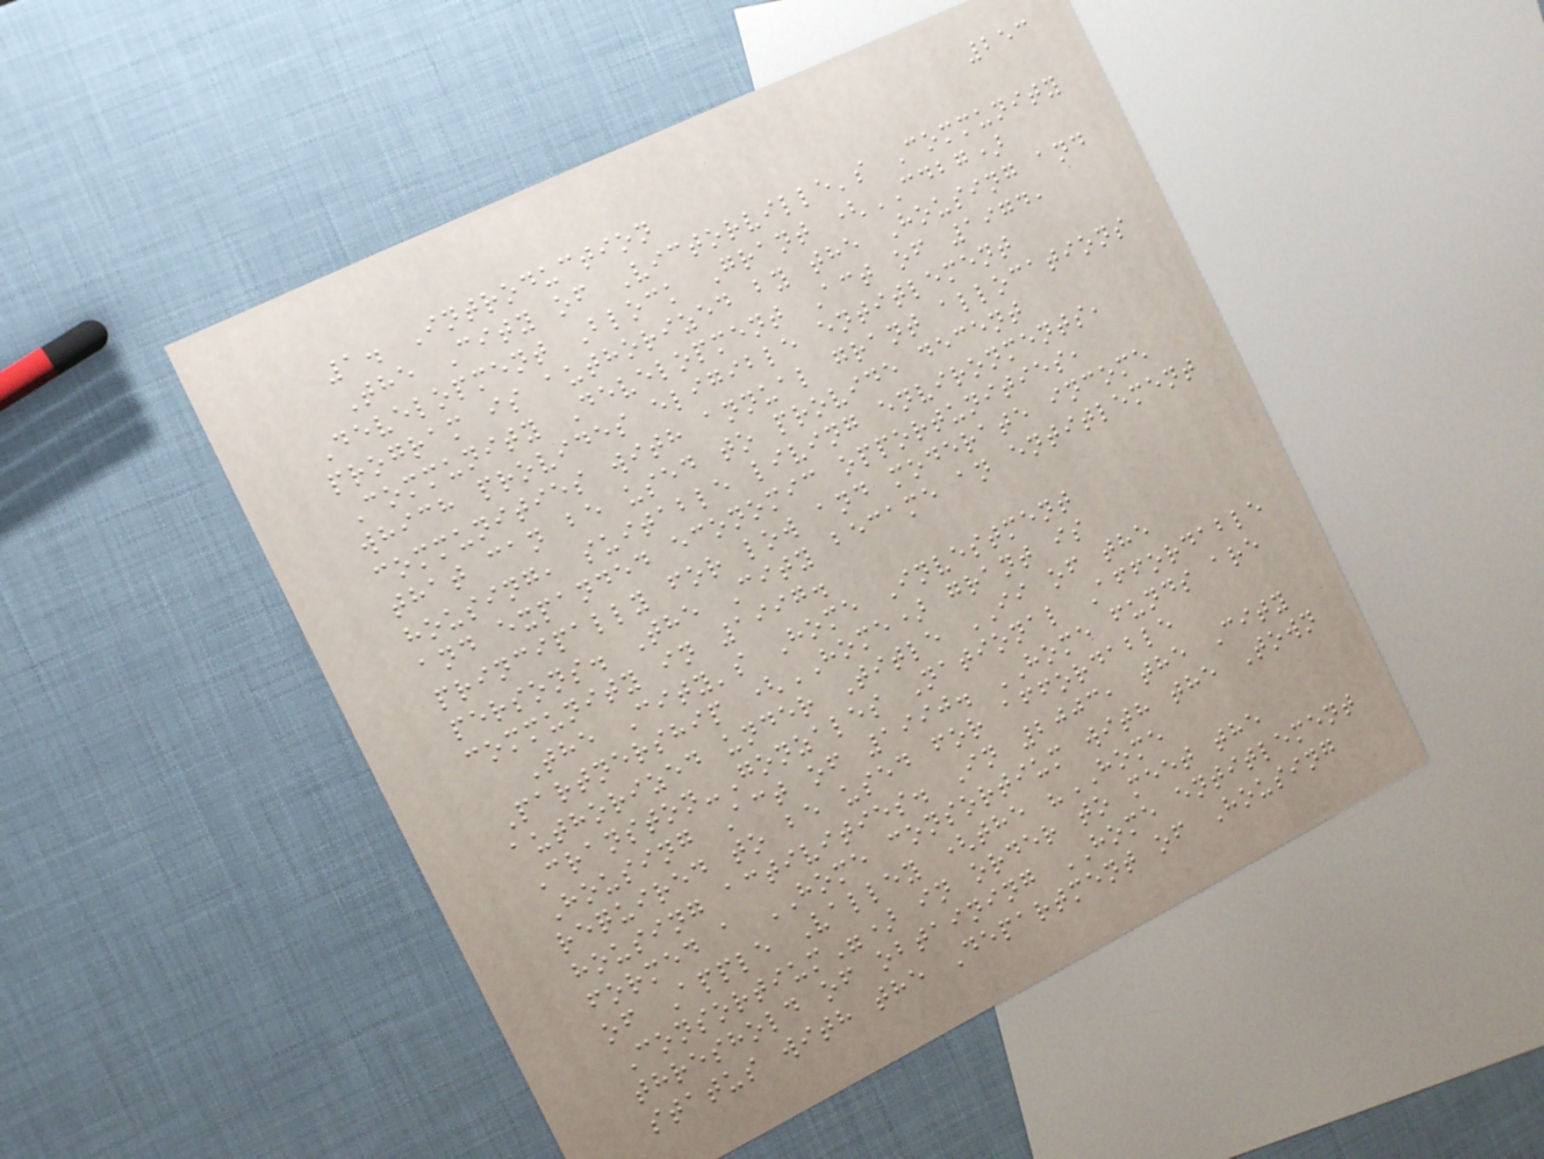253
1. Introduction
The City of Victorville's Community
Development Block Grant (CDBG)
program is authorized by the Housing and
Community Development Act of 1974,
which provides eligible entitlement
communities with annual grant allocations
that can be used to provide decent
housing, suitable living environments,
and expanded economic opportunities,
principally for low and moderate income
persons. The City became an entitlement
community in 1997.
The City's Home Investment
Partnership (HOME) grant is
authorized under Title II of the
Cranston-Gonzales National Affordable
Housing Act of 1990. HOME funds are
required to be used for affordable
housing activities. In 2003, the City
formed a HOME consortium with the Town
of Apple Valley (the "HOME
Consortium") in order to meet the
threshold of obtaining HOME entitlement
status with the Department of Housing
